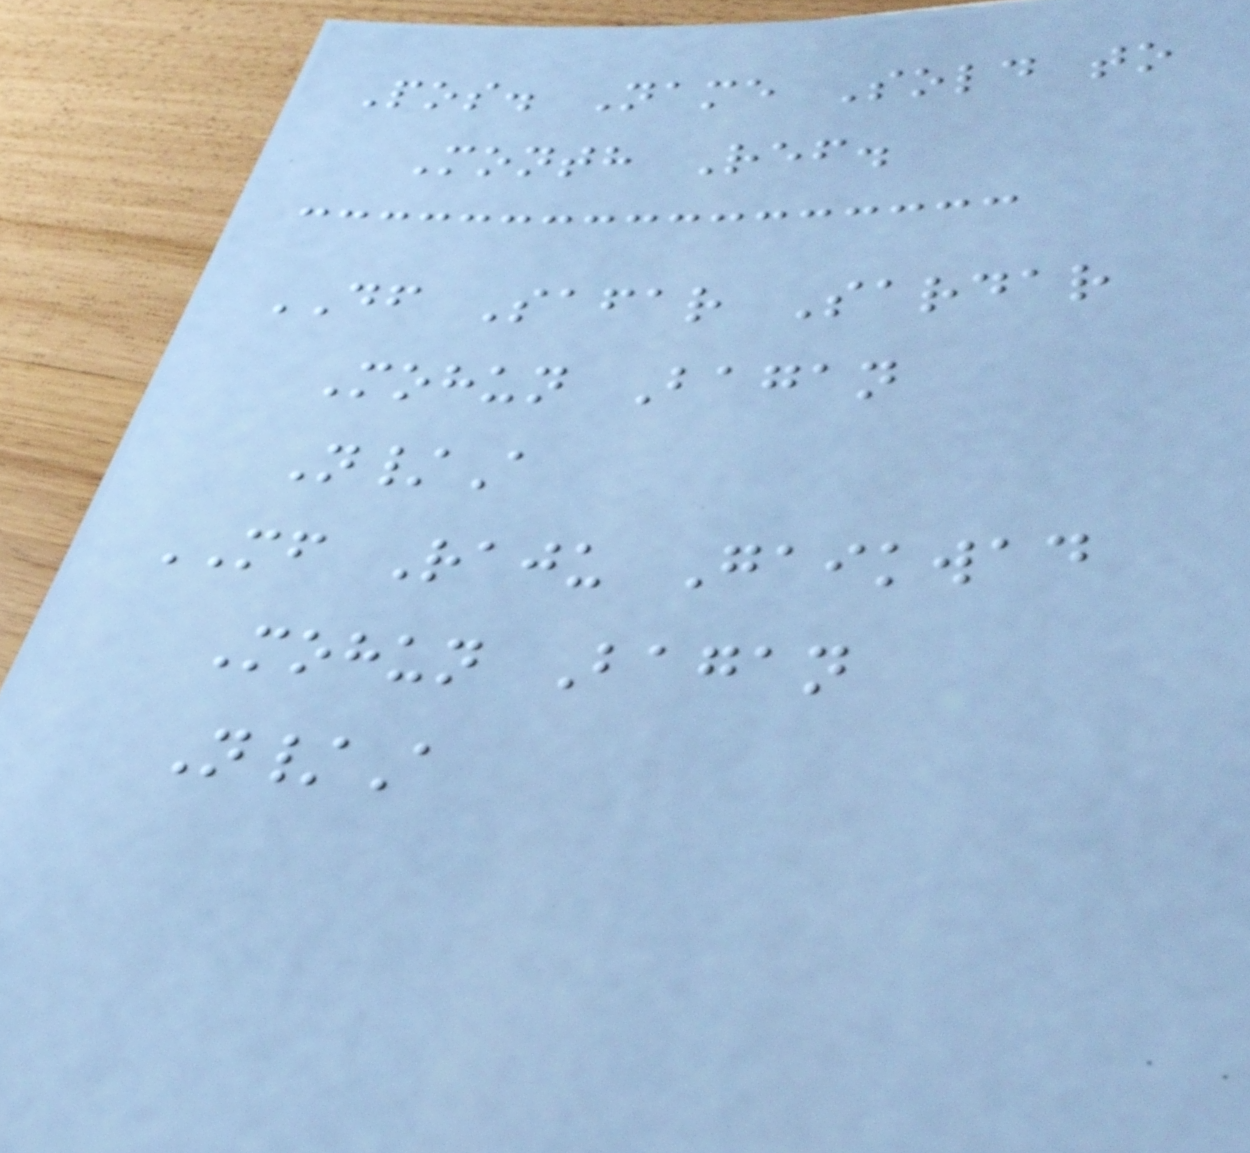Pos. Name Sold to
Month Ref.
DF Safar Sardar
Mohun Bagan
N/A
MF Raju Gaikwad
Mohun Bagan
N/A
